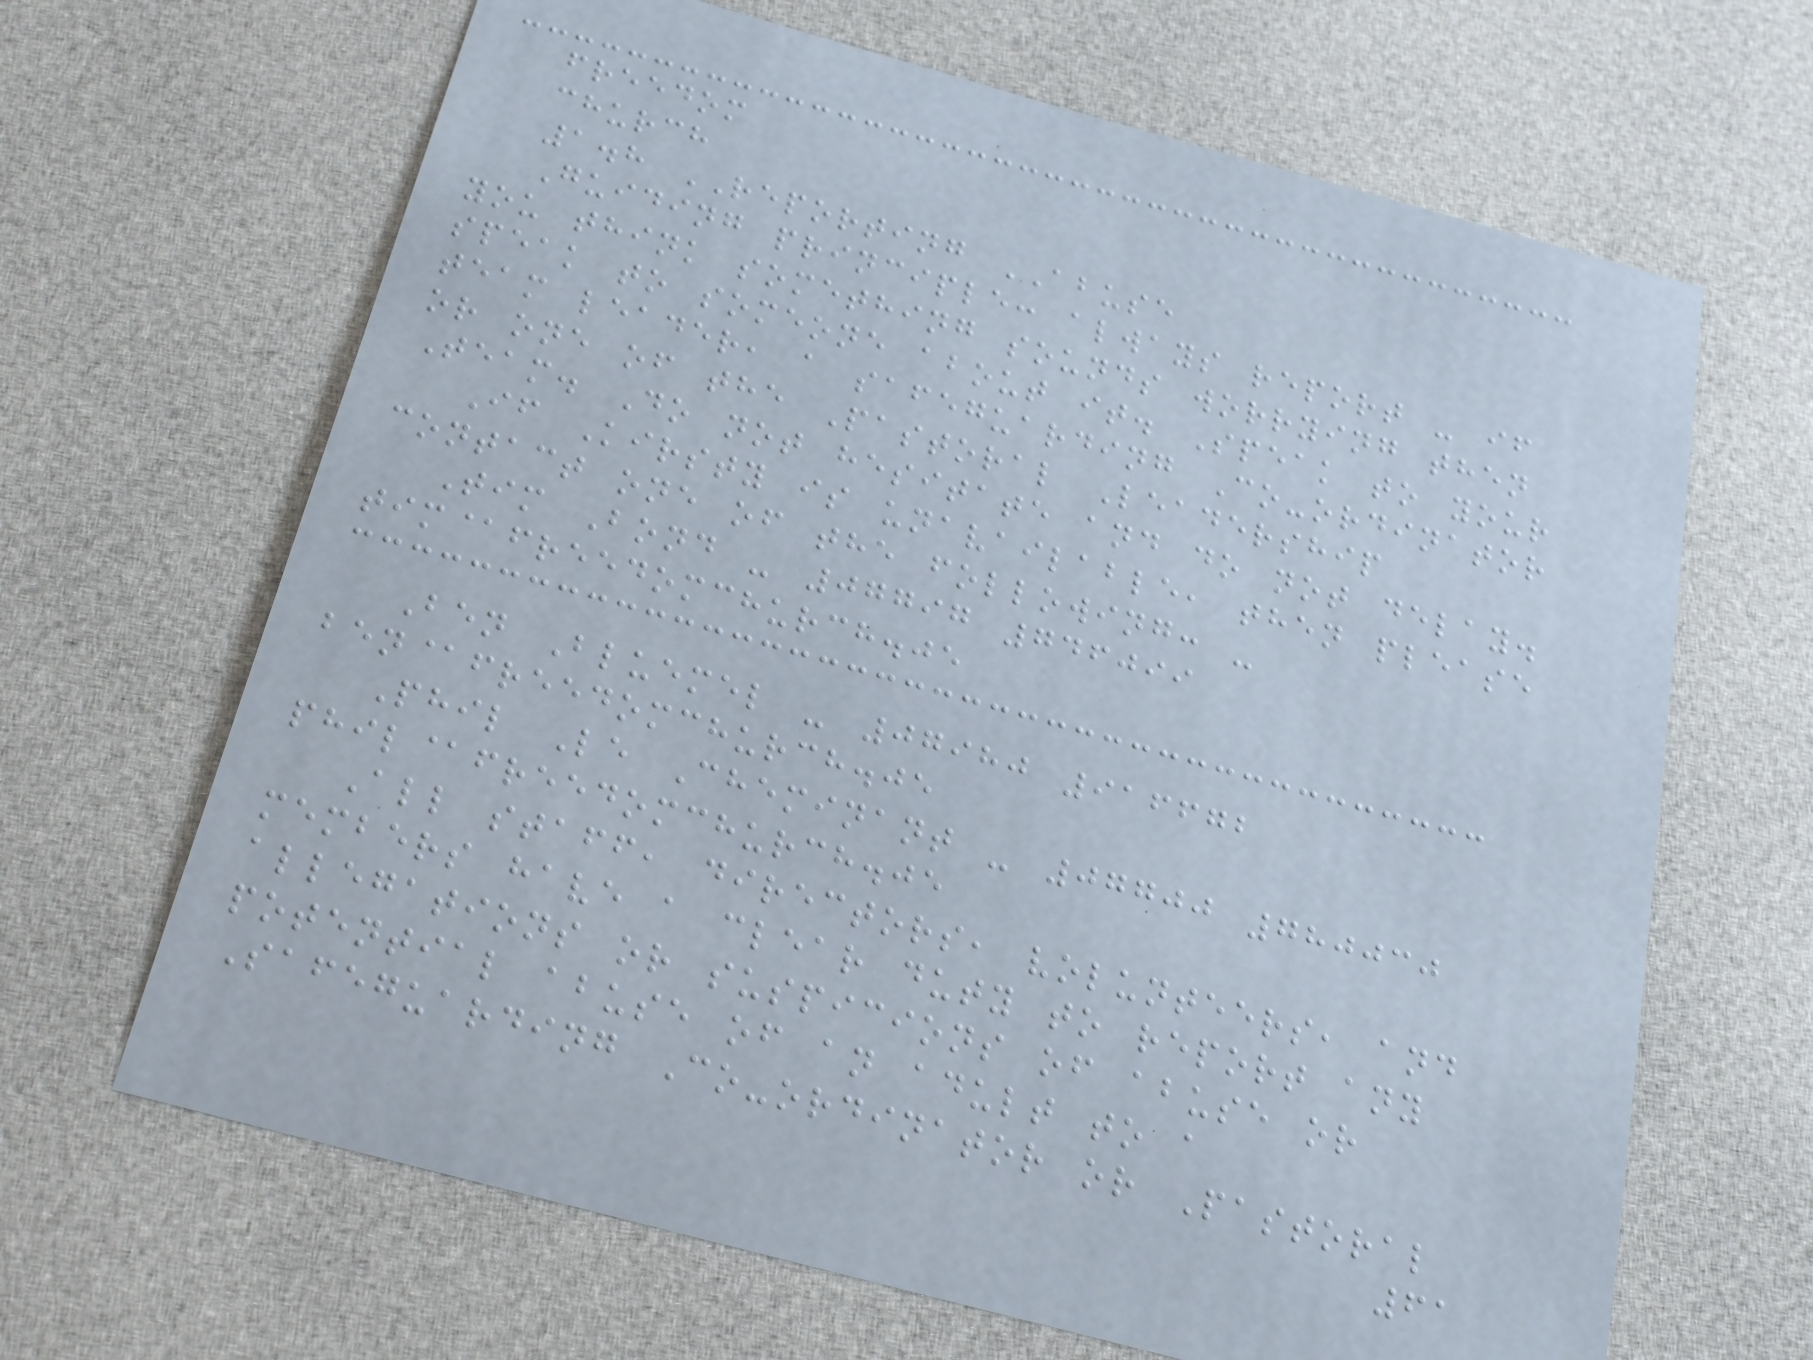freedom
church
1.8 REPORTING ABUSE
Guiding principle: always report - if
you think something sounds worrying then
speak to someone about it. Speak to your
team leader, a safeguarding Co-ordinator
or one of the Pastoral Leadership
Team. Do not hesitate and do not delay.
If Kirsty is unavailable, then please
contact one of the following: -
Tim Bond - 07797 746099
tim@freedomchurch.je
Ben Bluemel - 07980 916672
ben@freedomchurch.je
Phil Le Cheminant - 07700 780030
phil@freedomchurch.je
All staff, directors, volunteers, and
members have a clear duty to report any
allegations or suspicions of abuse or
potential abuse of an adult to a
Safeguarding Co-ordinator or Pastoral
61
